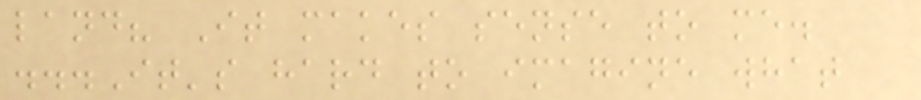land? It makes sense to me.
...It's hard to imagine what
